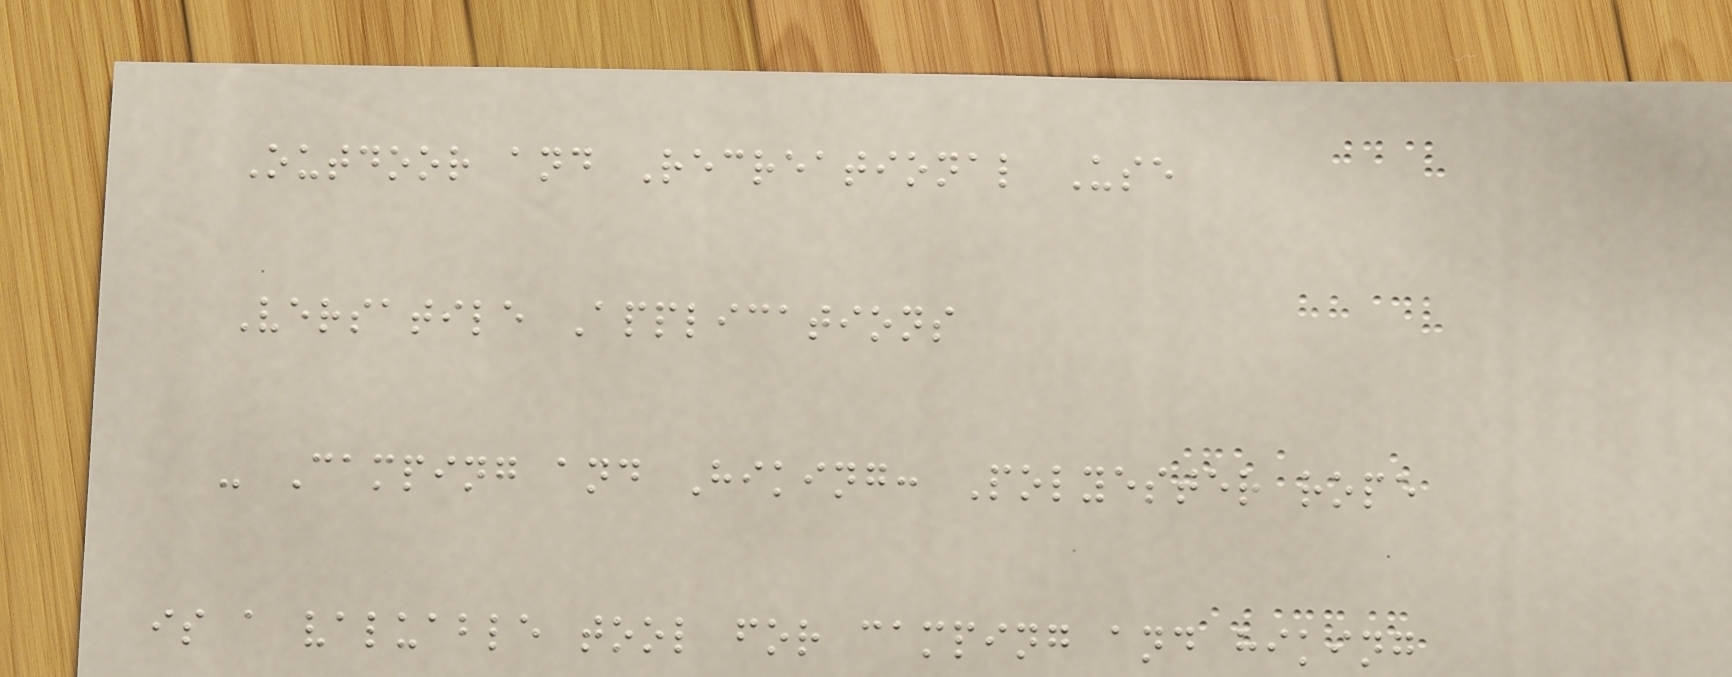Outdoor and Recreational Use
Versatile Applications
- Camping and Hiking: Polyester rope
is a valuable tool for camping and hiking
